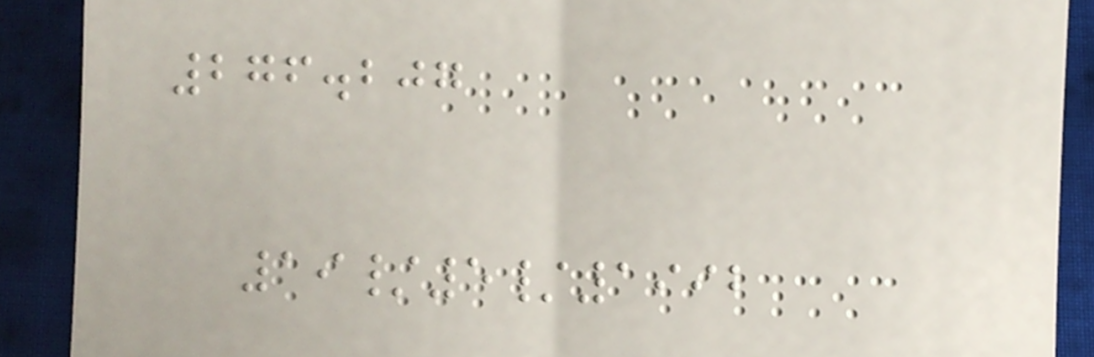276.207
19/5/1992
